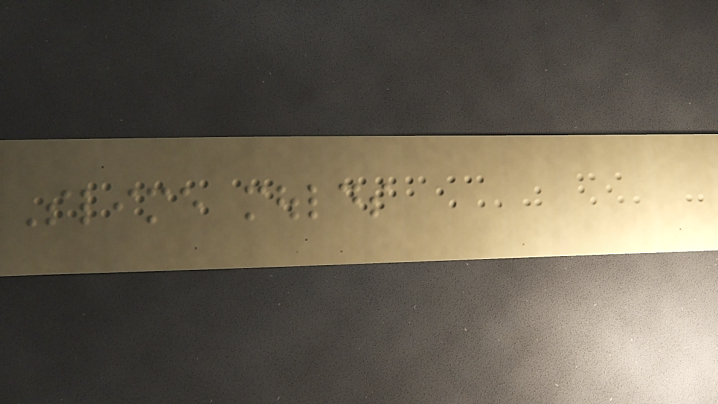Slime moulds
